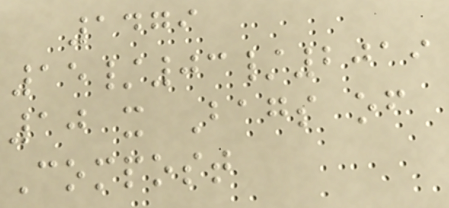1479
15/03/2019
10 x Bags of
Compost
